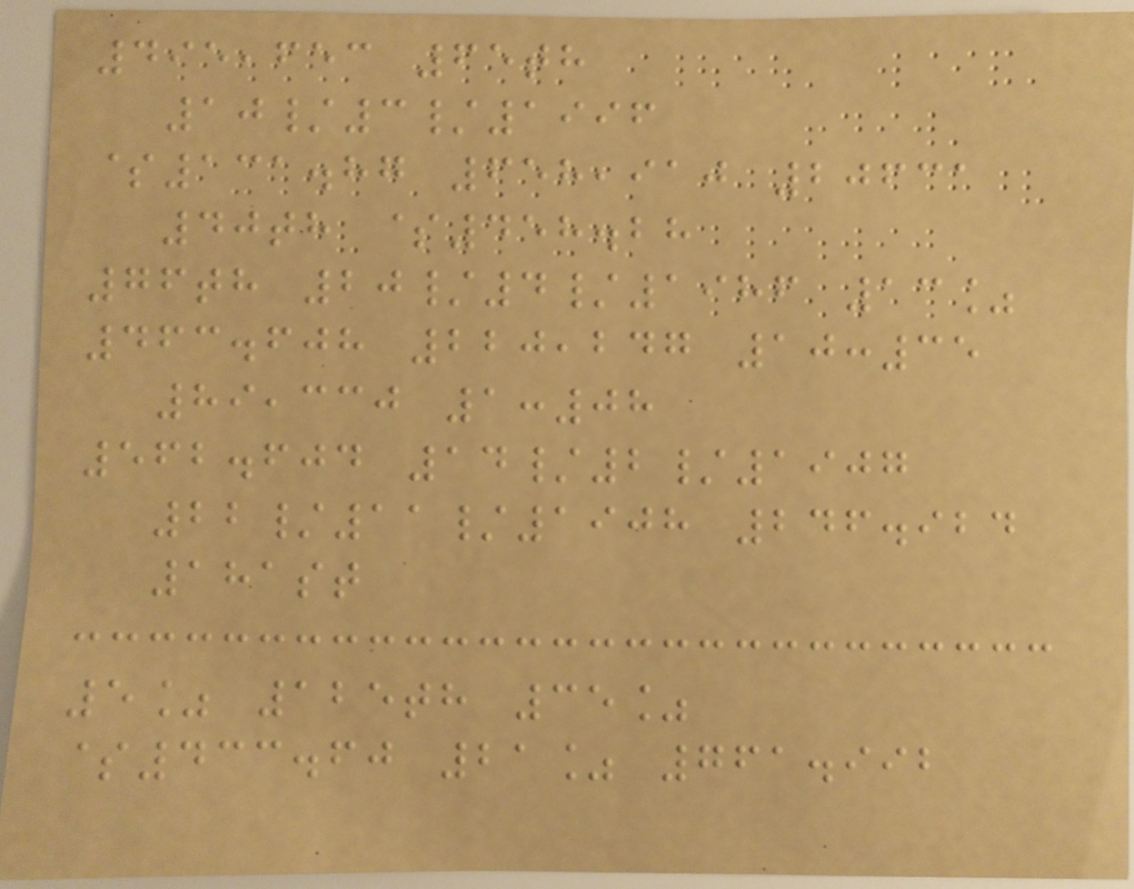495,653 65th
10/3/1996
$131.87 658,910 20631
40th $458.28
76th 20/4/1986 13%
463.608 220,247 10:35
89,330 1:08
562.604 14/2/1907
22/11/1908 246.924
181st
5% 125th 35%
$433.60 21% 761.992
